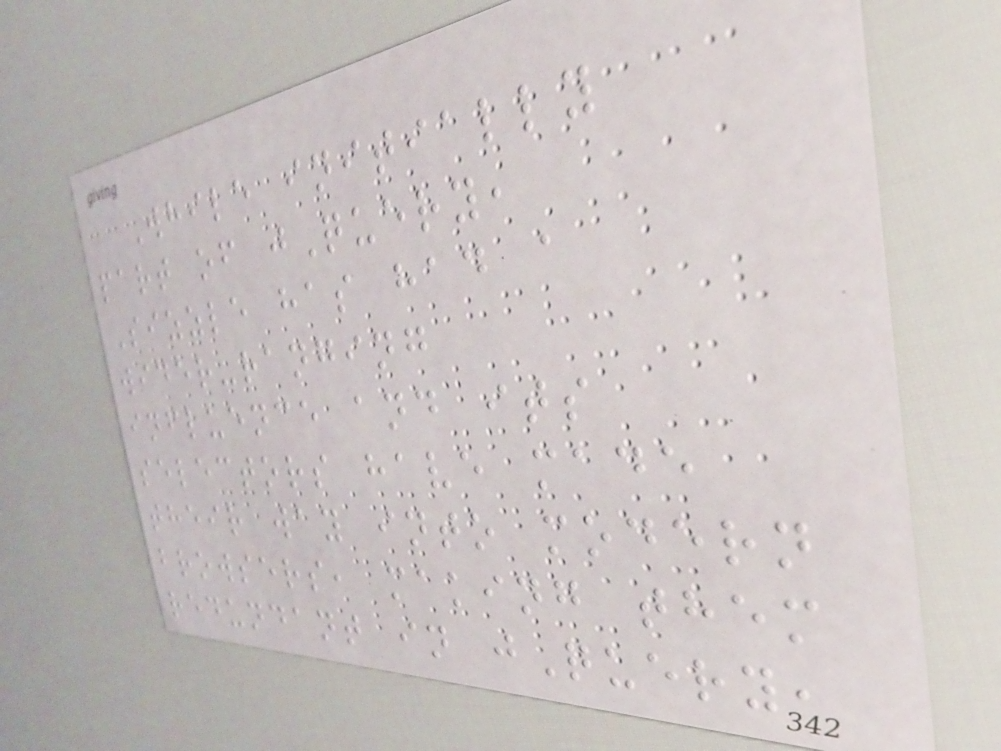While initially
part of jQuery,
Sizzle has had a
wider-ranging
influence and its
selectors have made
their way into modern
browsers, making them
redundant in jQuery,
